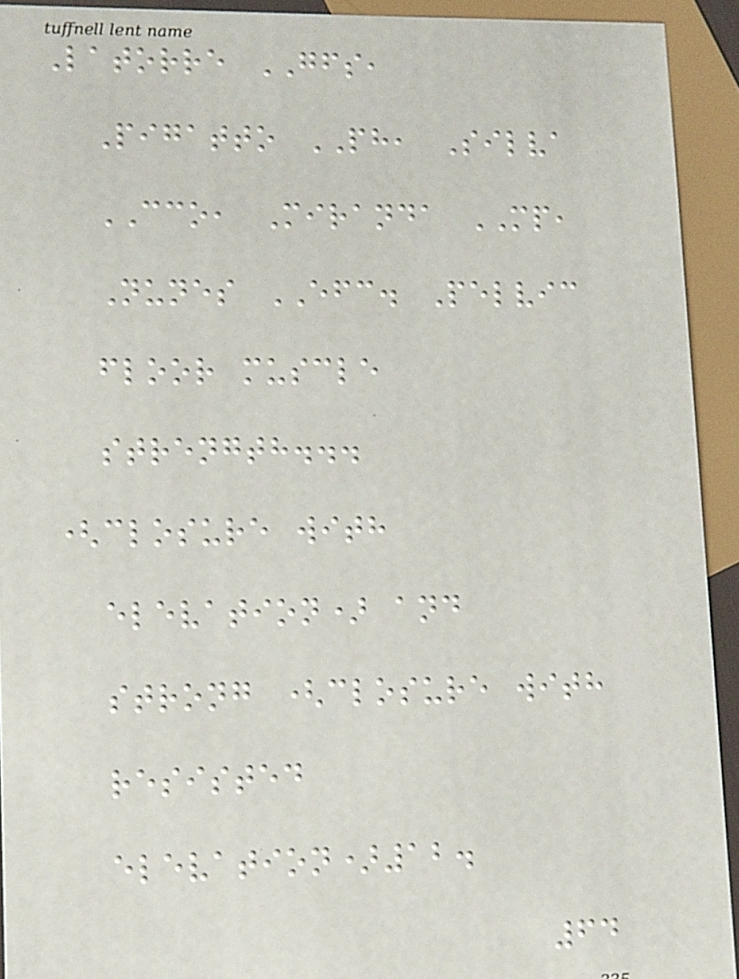Latorre GFS,
Pigatto PH, Silva
CCO, Miranda MP,
Nunes EFC. Pelvic
floor muscle
strength...
(closure with
elevation) and
strong (closure with
resisted
elevation)12.
64
